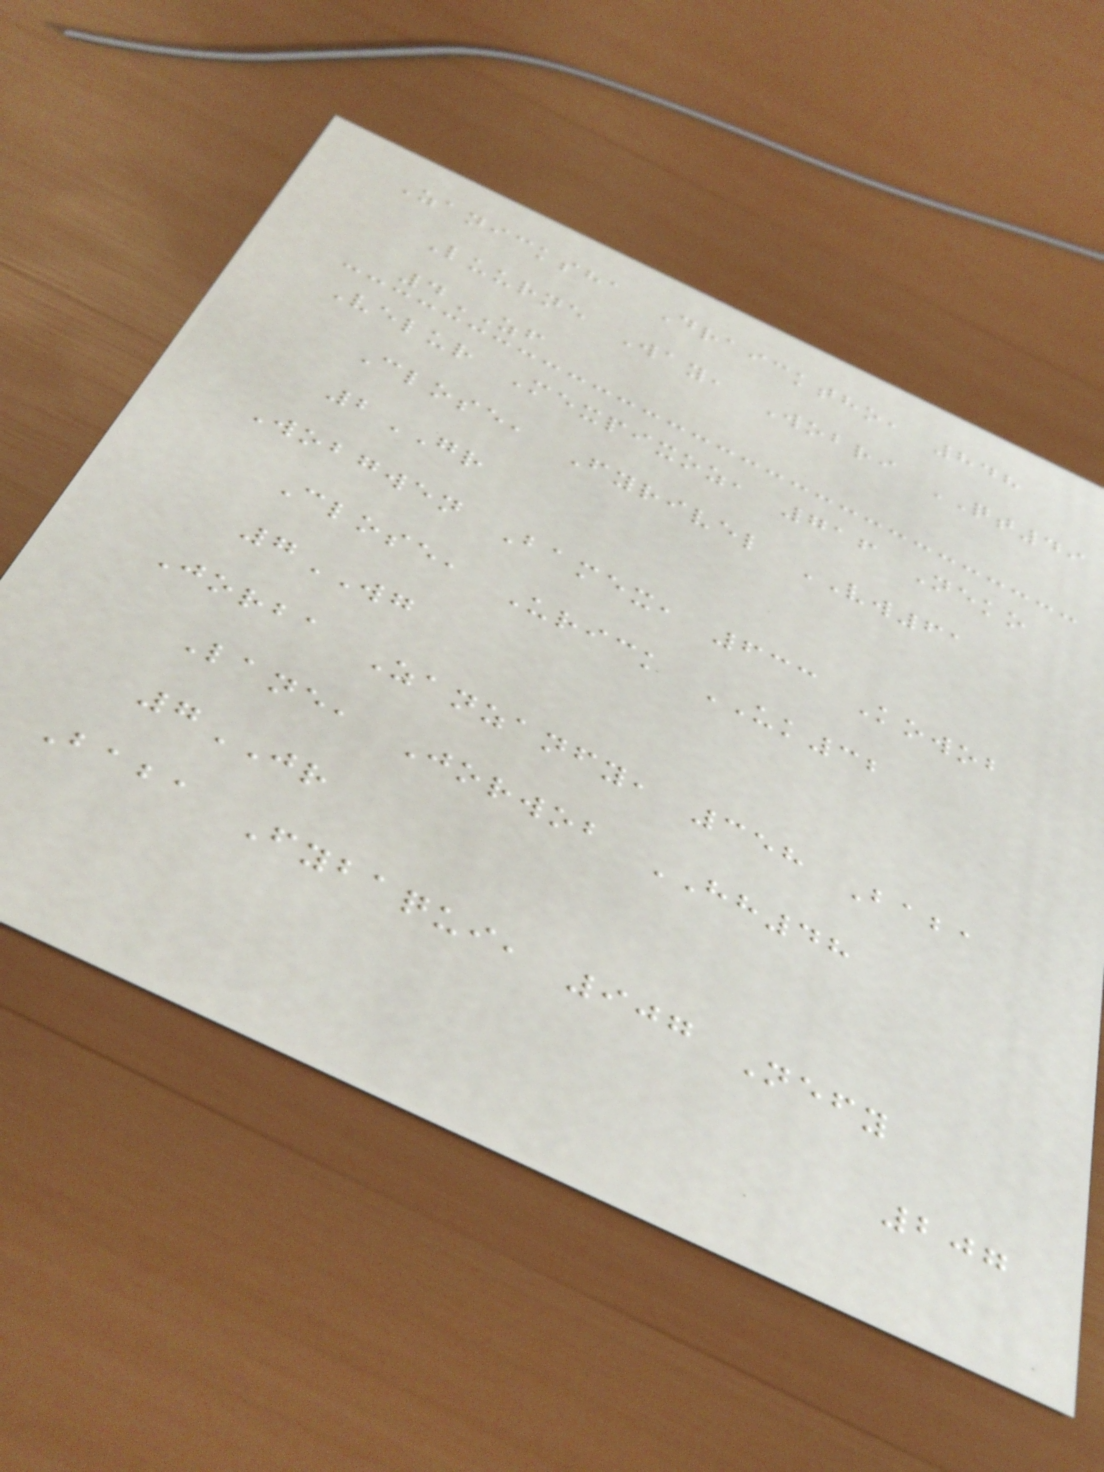Zanicksha Draicktho, 848
Luurne Way, Wobri QT49
4ZF
Velur Mexpixoz, 716 Neko
Close, Fyrivel VW61
2GR
Wobgwen Bamex, 633 Kowob
Close, Urick UK32
7WG
Jorba Zanzanfy, 358 Baba
Lane, Jorwob HH48
7JR
Baba Fybaqui, 907 Nefy
207
